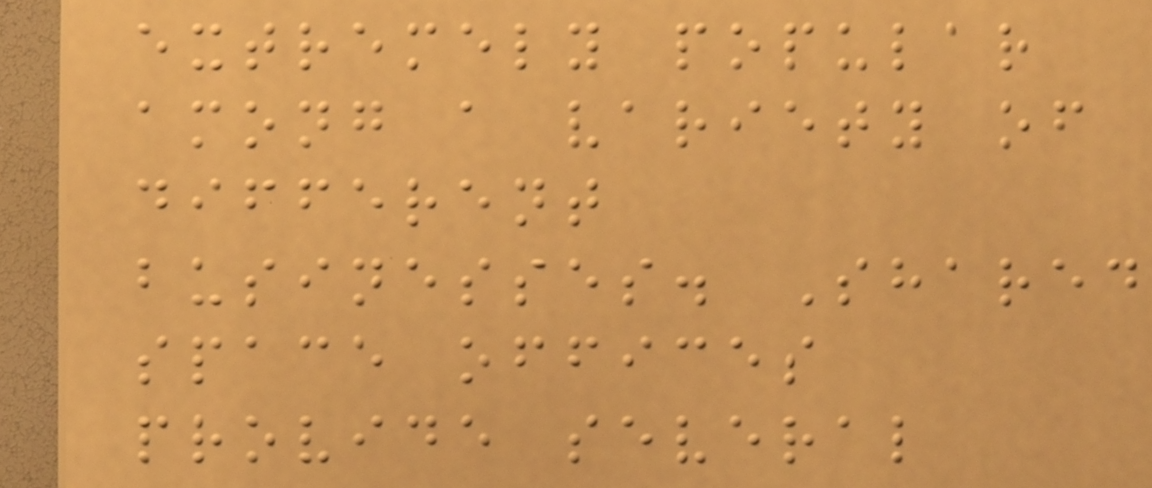extremely popular
among a variety of
different
businesses. Shared
space offices
provide several
